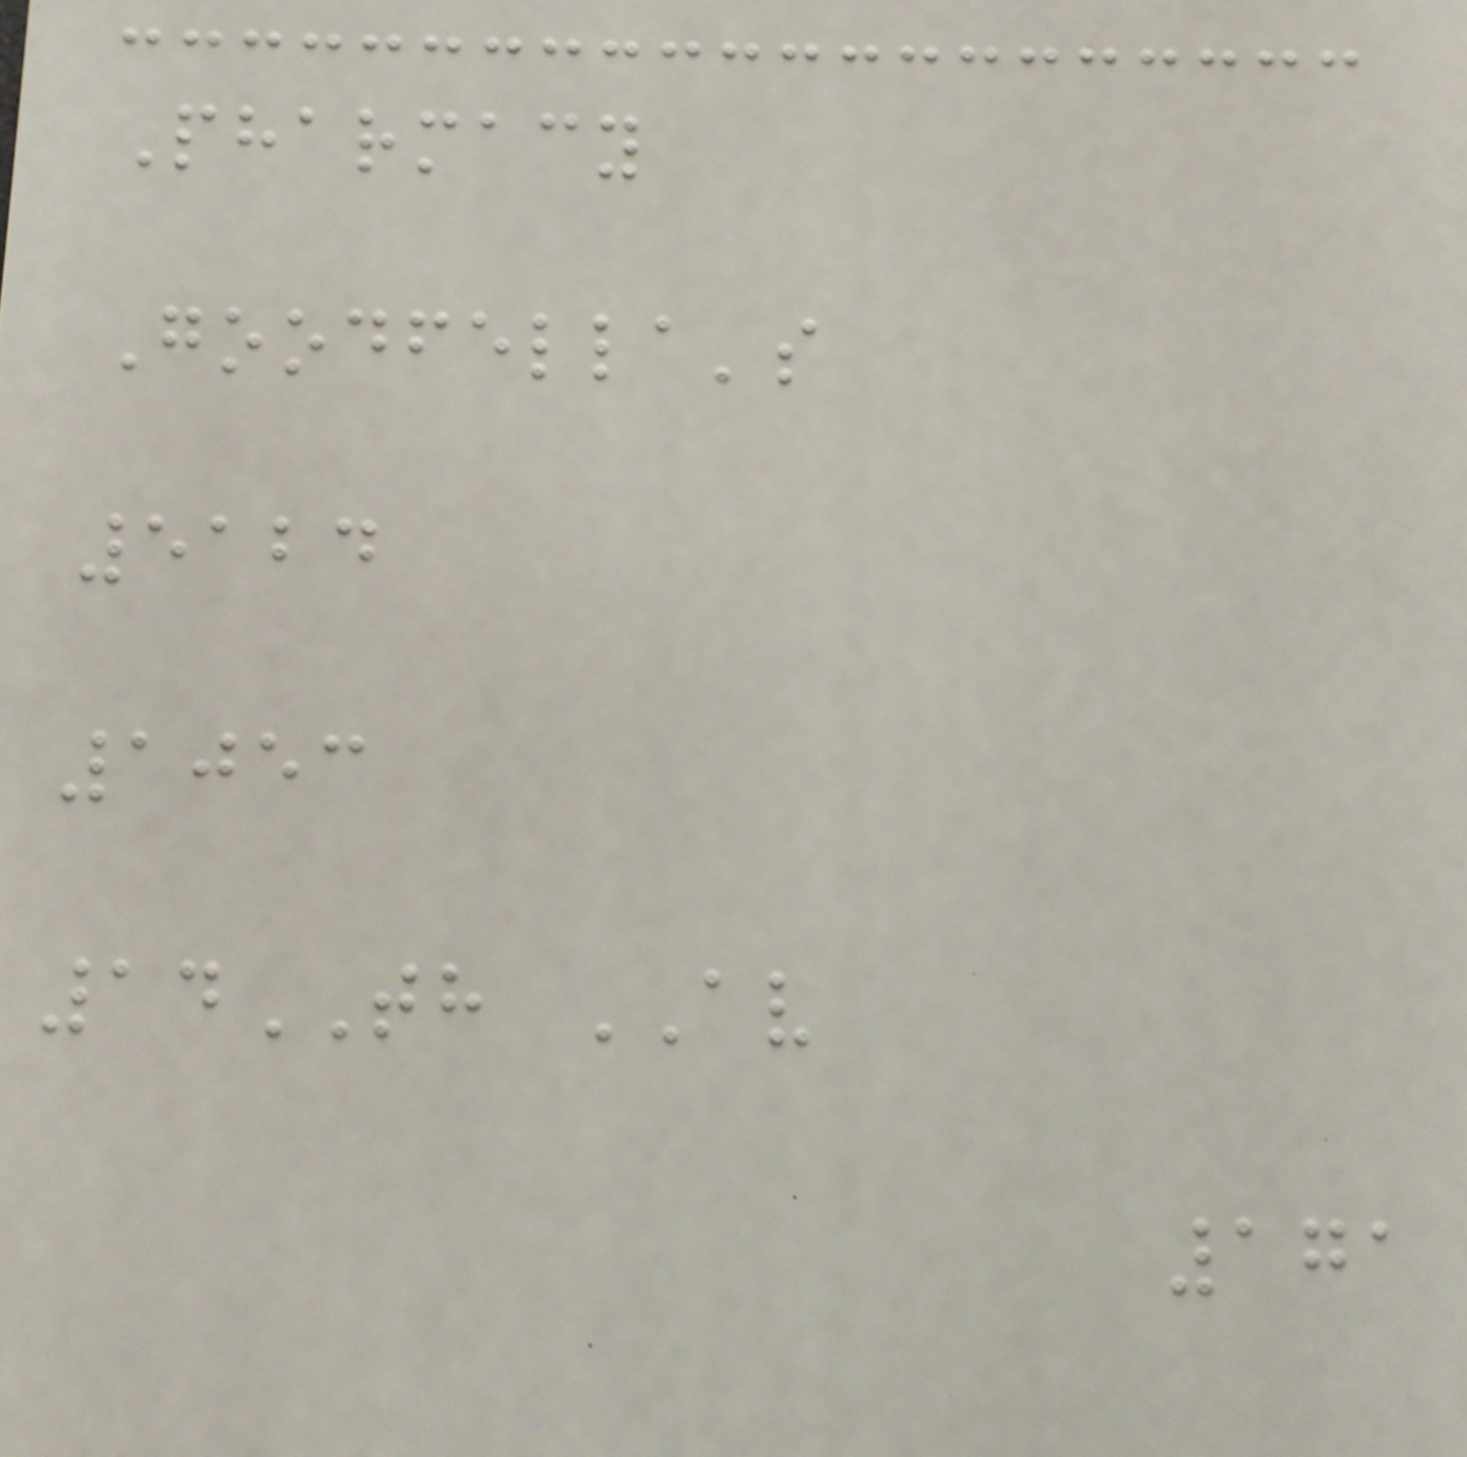Pharmacy
Goodfella's
5124
1053
14TH AV
171
